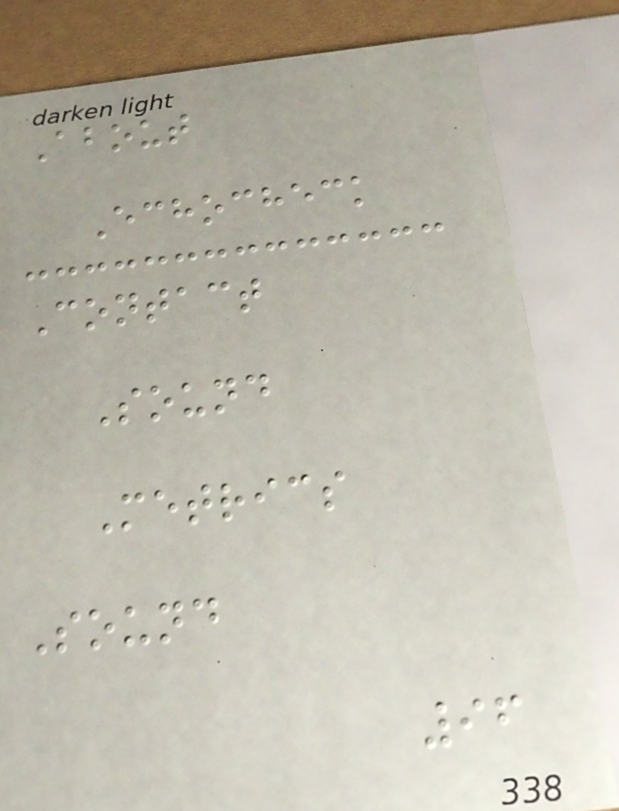About
Echocheck
Contact
Sound
Metrics
Sound
96
